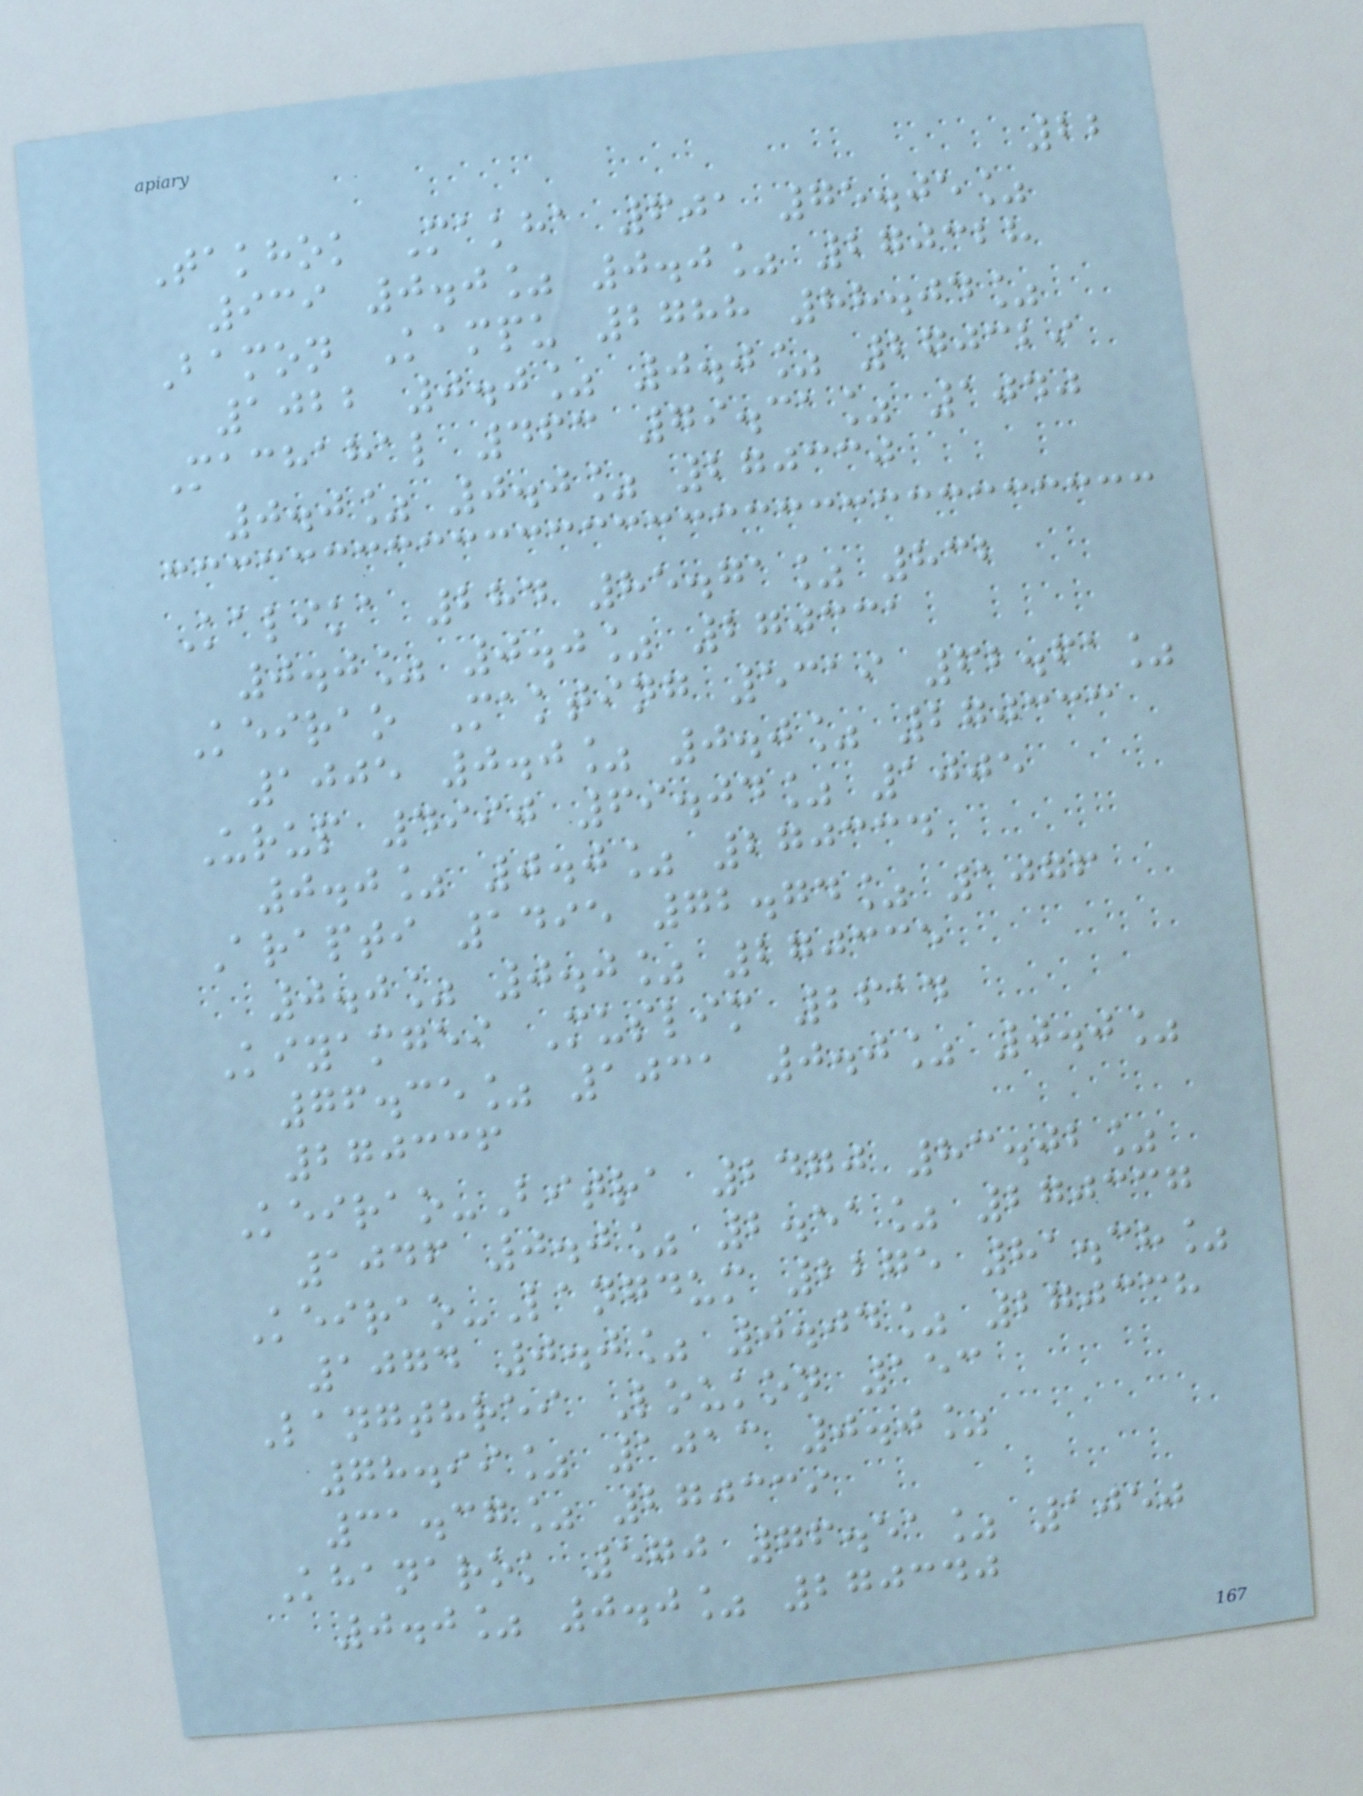22
Takhok Makha 601 75.05%
939 0.0% 0.0% 270328
Bamon Kampu 2788 88.04%
1022 0.0% 0.0% 270329
Machahal 463 79.31% 1040
0.0% 0.0% 270330
Kalika 284 85.71% 832
0.0% 0.0% 270331
Keirao Makting 5319 62.61%
1005 0.0% 0.0% 270333
Urup 4990 69.04% 1005
0.0% 0.0% 270334
Arapti 1495 72.74% 1076
0.0% 0.0% 270335
Kiyamgei Muslim 2614
76.35% 1031 0.0% 0.0%
270336
Keirao-Bitra 2470 83.02%
1046 0.0% 2.51% 270337
Keirao-Langdum 2275 81.38%
1074 0.0% 0.04% 270338
Langthrei Loukon 153
78.99% 1013 0.0%
31.37% 270339
Khanarok 570 76.51% 1050
0.0% 0.0% 270340
